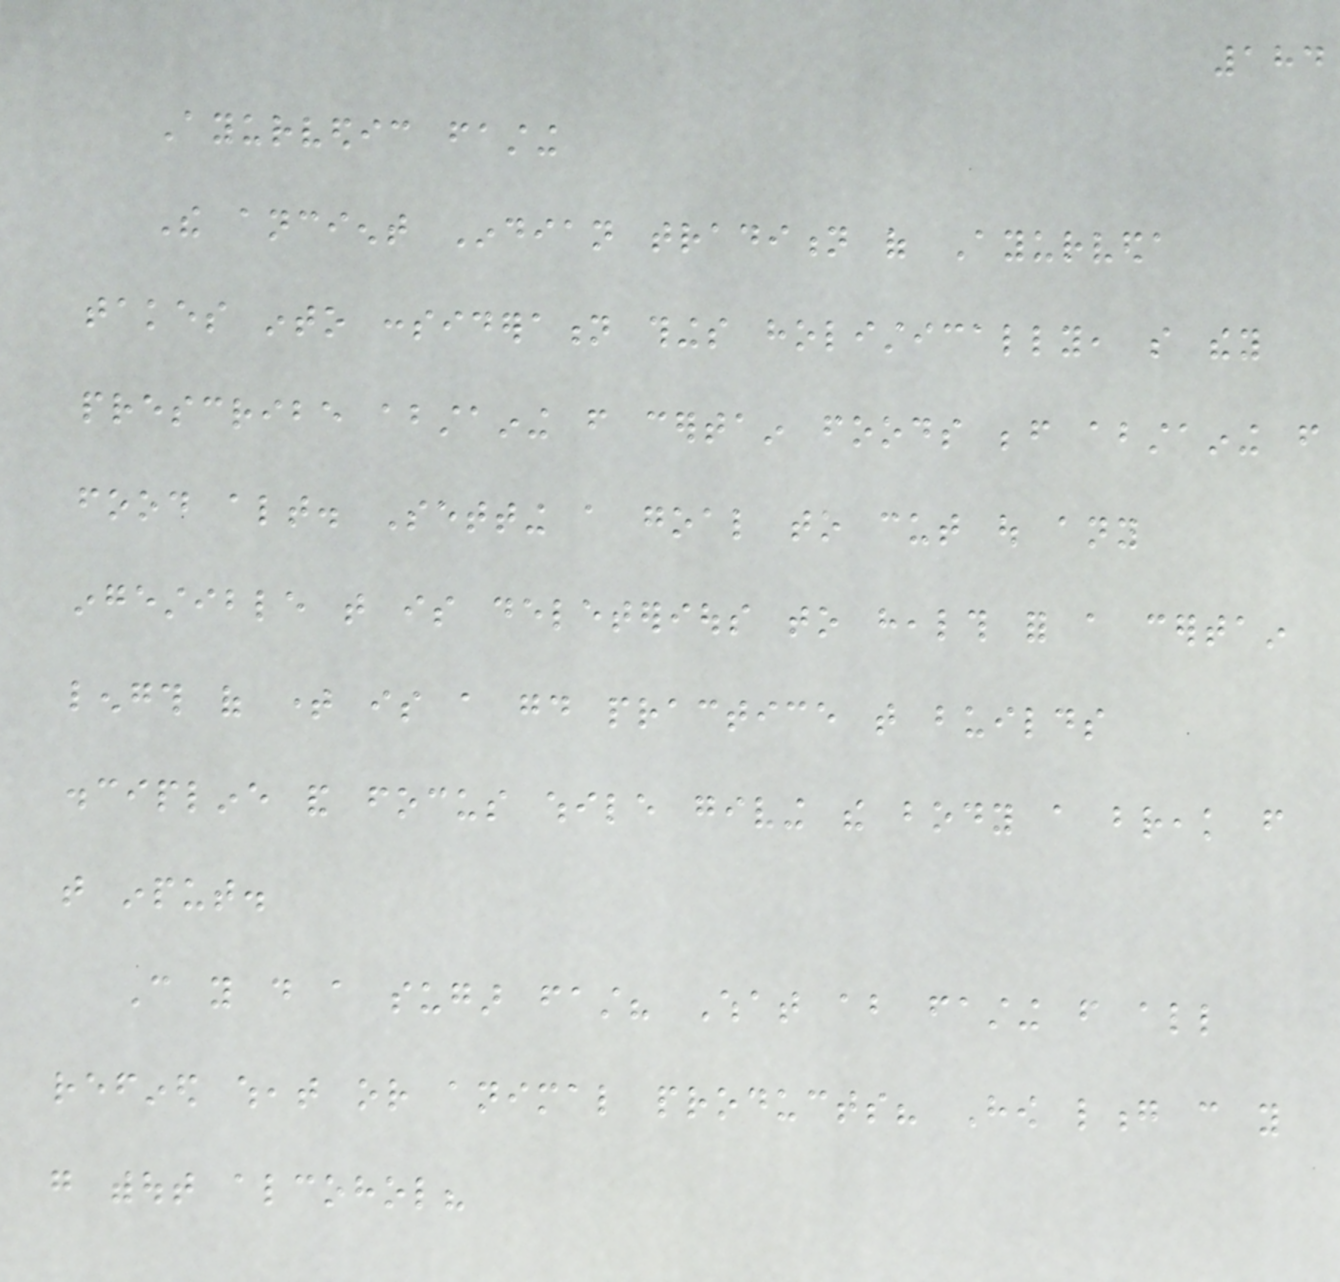184
Ayurvedic fasting
The ancient Indian tradition of Ayurveda
takes into consideration things holistically, so they
prescribe abstaining from certain foods before abstaining from
food altogether. Setting a goal to cut out any
ingestible that is deleterious to health for a certain
length of time is a good practice that builds
discipline and focus while giving the body a break from
that input.
Can you do a sugar fast? What about fasting from all
refined wheat or animal products? How long can you
go without alcohol?
